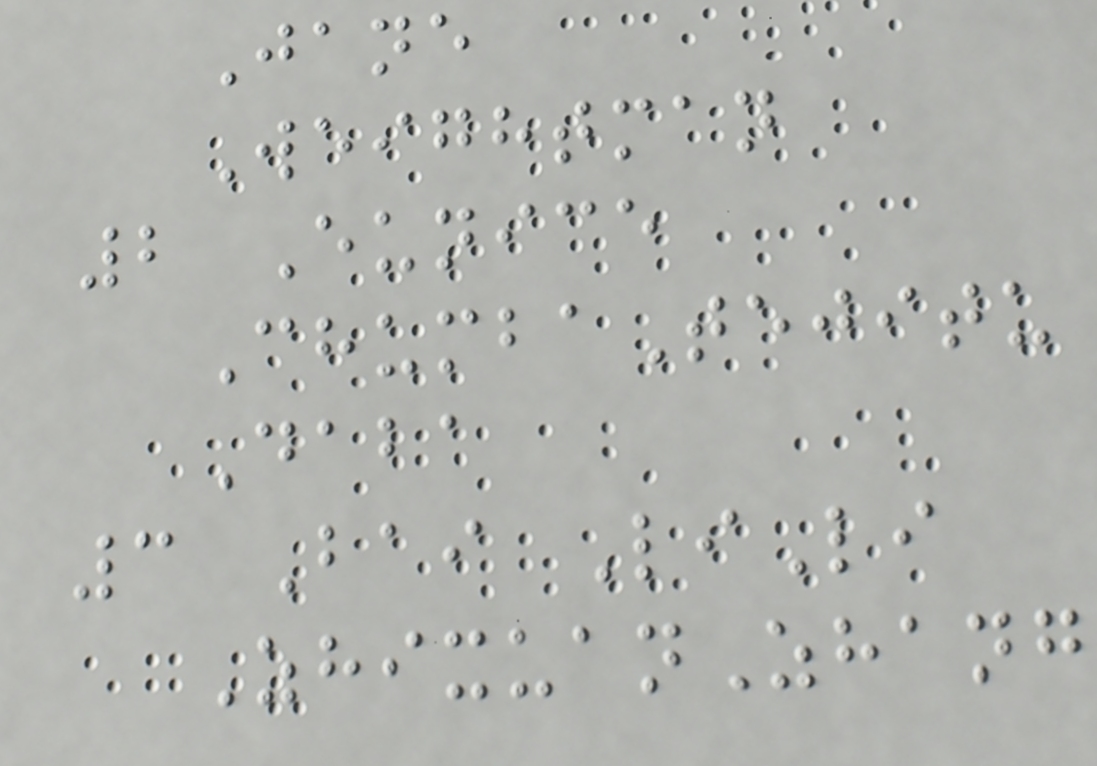Jane
Weightman
2 Eunice
ChumbaTejitu
Daba
3 Bai LiLi
ZhixuanZhang
